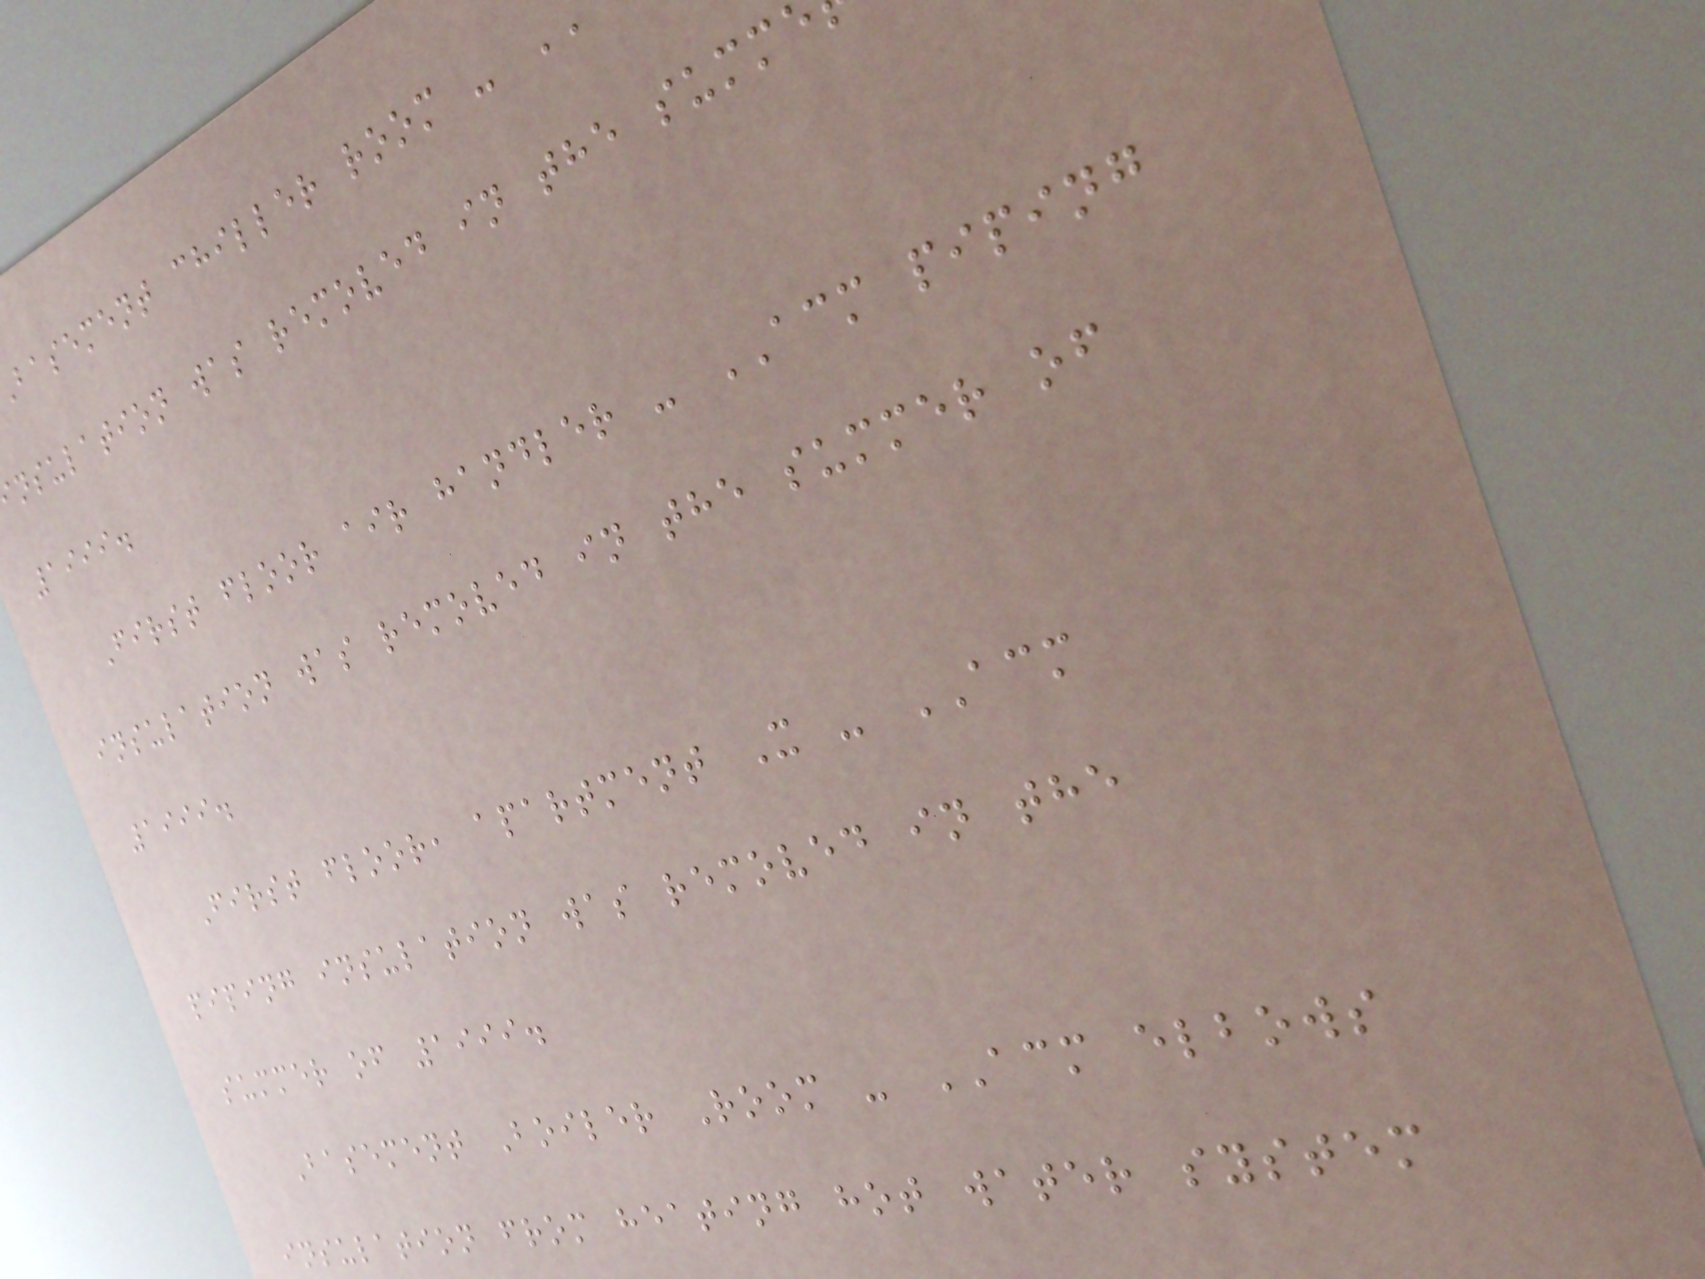basement chiller room -
nsulation was removed in the summ
1999.
First floor air handler - ACM piping
insulation was removed in the summer of
1999.
First floor, apartment X - ACM
piping insulation was removed in the
summer of 1999.
Basement Boiler Room - ACM elbows
insulation from heating hot water system
